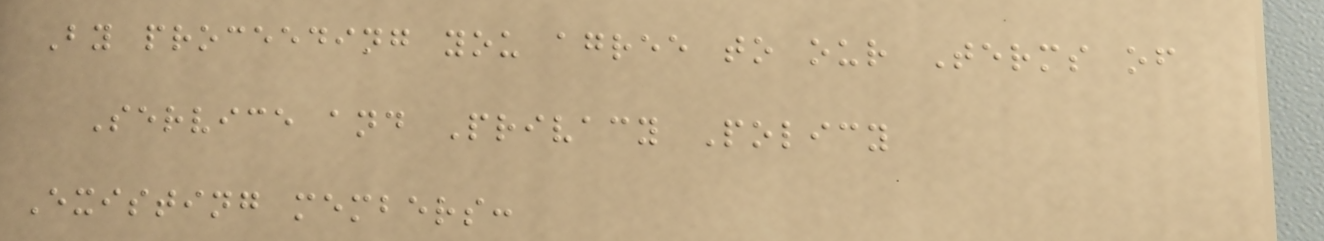By proceeding you agree to our Terms of
Service and Privacy Policy
Existing members:
